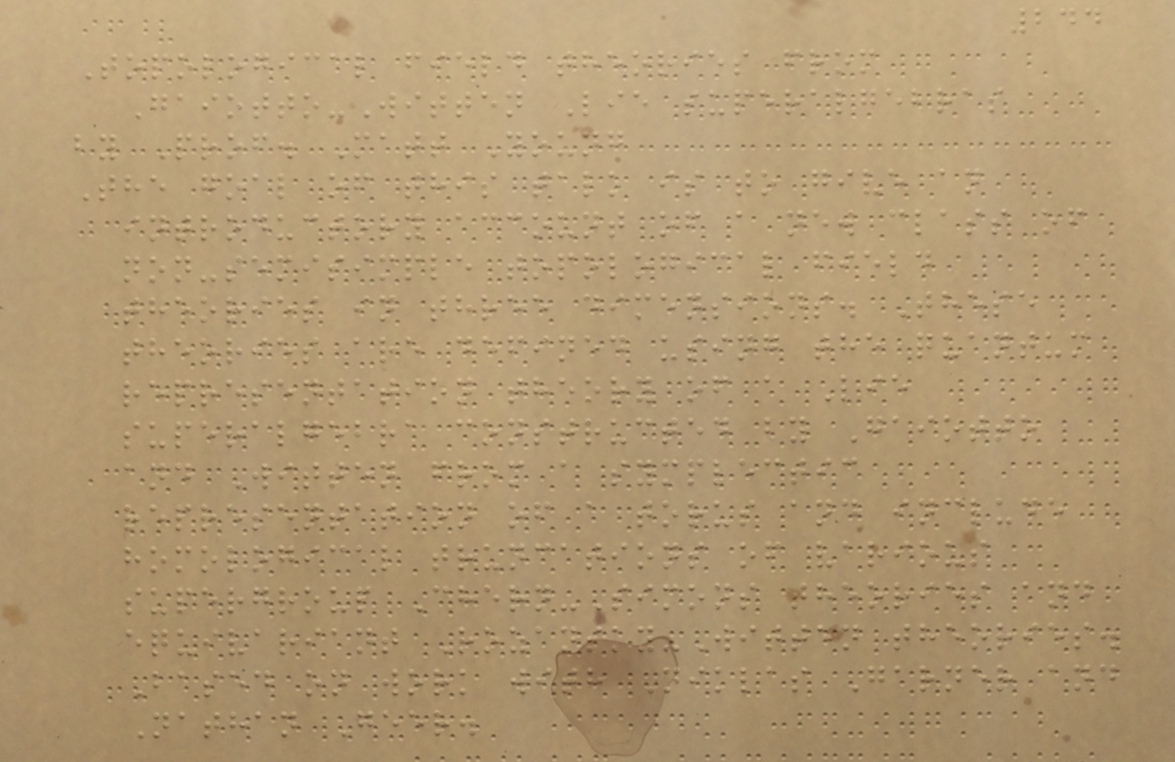244
Topological field theories from
Gaiotto-Witten Lie superalgebras
by Prof. Matt Young
The goal of this talk is to give an
introductory account of a new class of
non-semisimple topological field
theories in three dimensions. These
theories are defined using the quantum
representation theory of a Lie
superalgebra constructed by Gaiotto
and Witten from a symplectic
representation of a torus and include
homological truncations of various
supergroup Chern-Simons theories and
equivariant Rozansky-Witten theories.
Based on work with Niklas Garner and
Nathan Geer.
